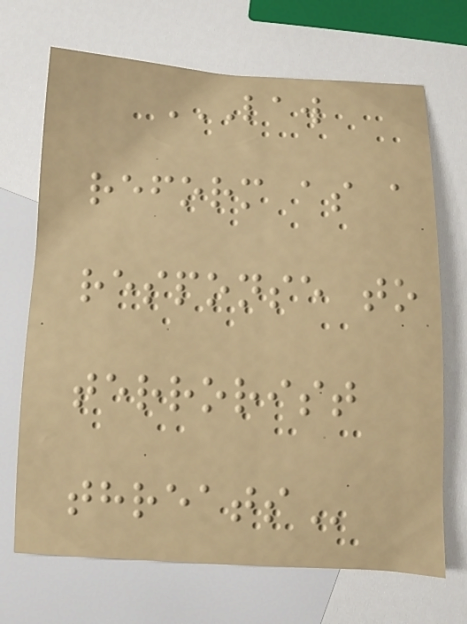LAW
REFORM AS A
RESPONSE TO
TERRORIST
THREATS
